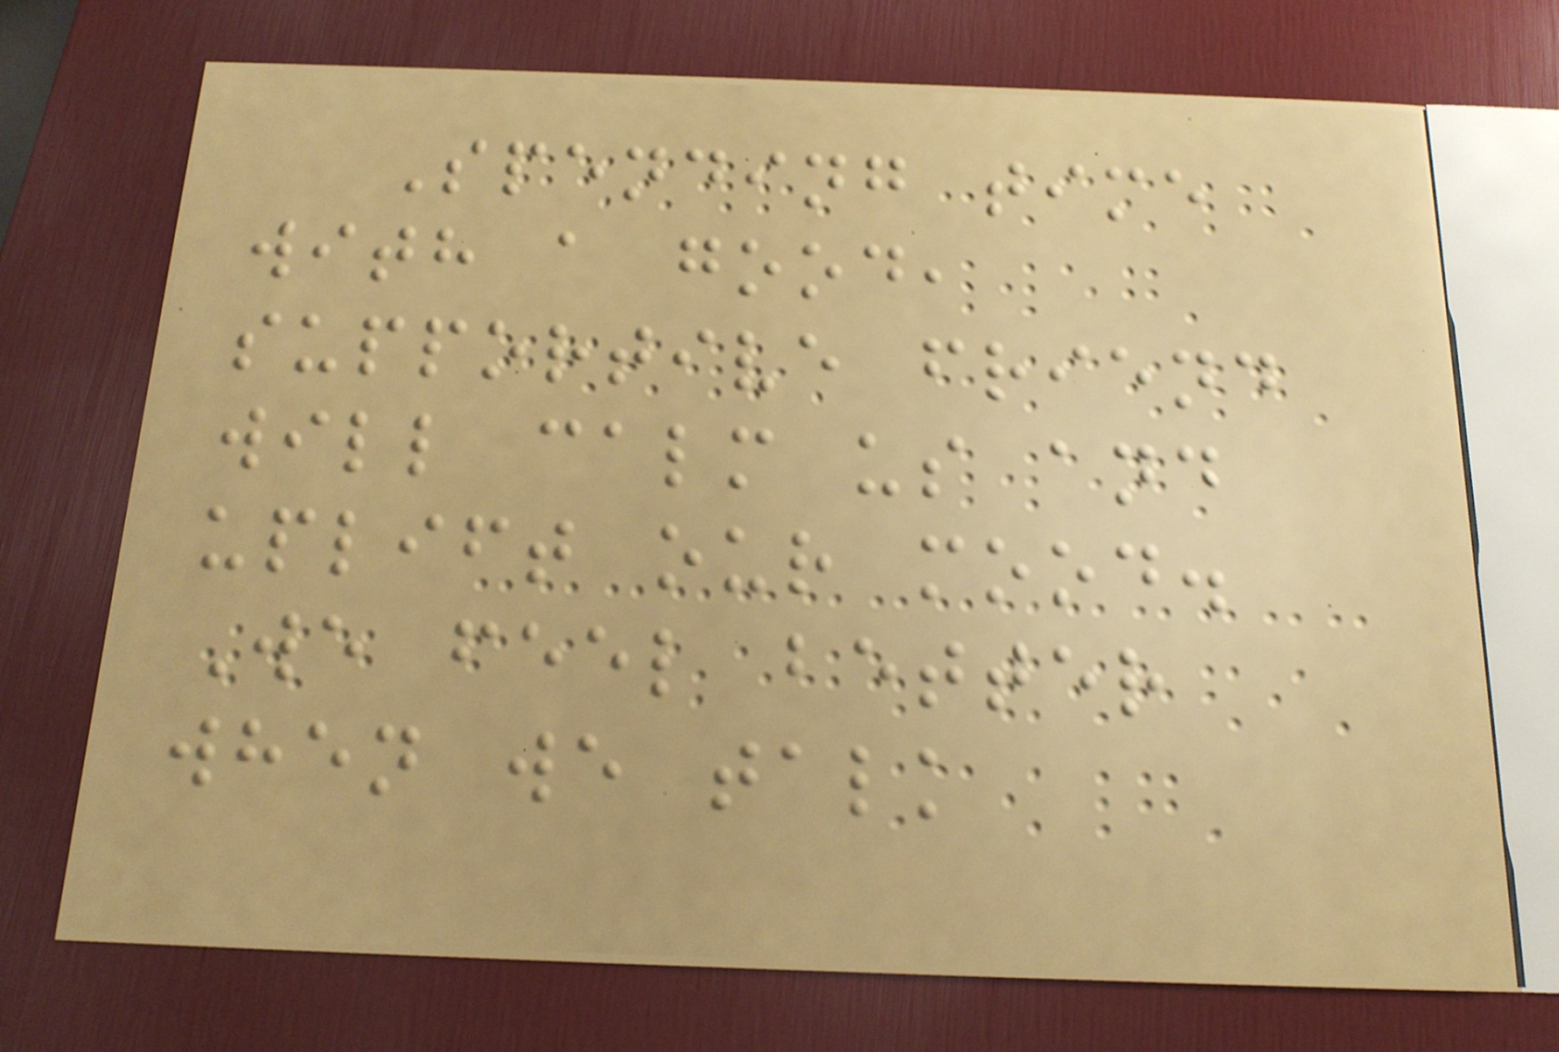Spending time
with a good,
supportive friend
will calm us and
uplift our mood.
We feel better
when we talk
